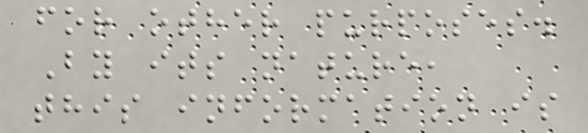for other purposes.
By its nature,
this information is
